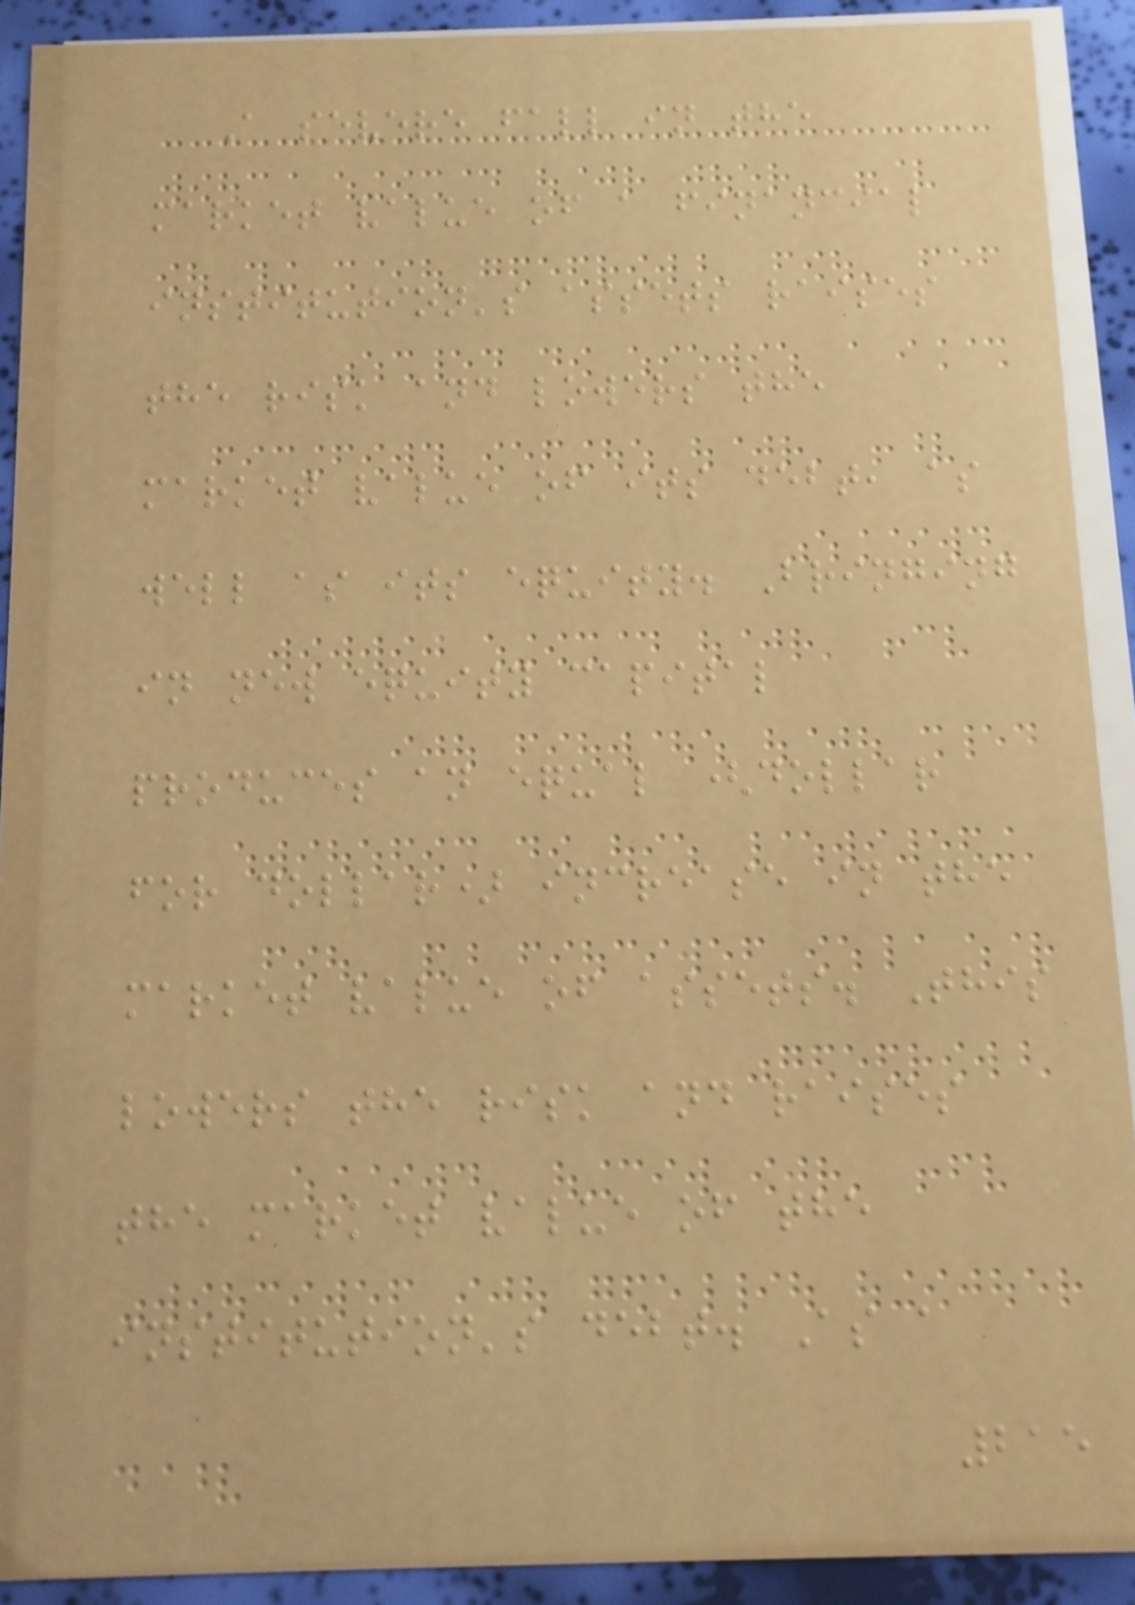A severe fall in the
market value of a financial
institution's assets raises
the risk and lowers the
market value of its debt, as
well as its equity. Bringing
in new equity capital
produces an equal (dollar
for dollar) increase in the
market value of assets. This
lowers the risk and raises
the market value of the
institution's debt. As a
215
